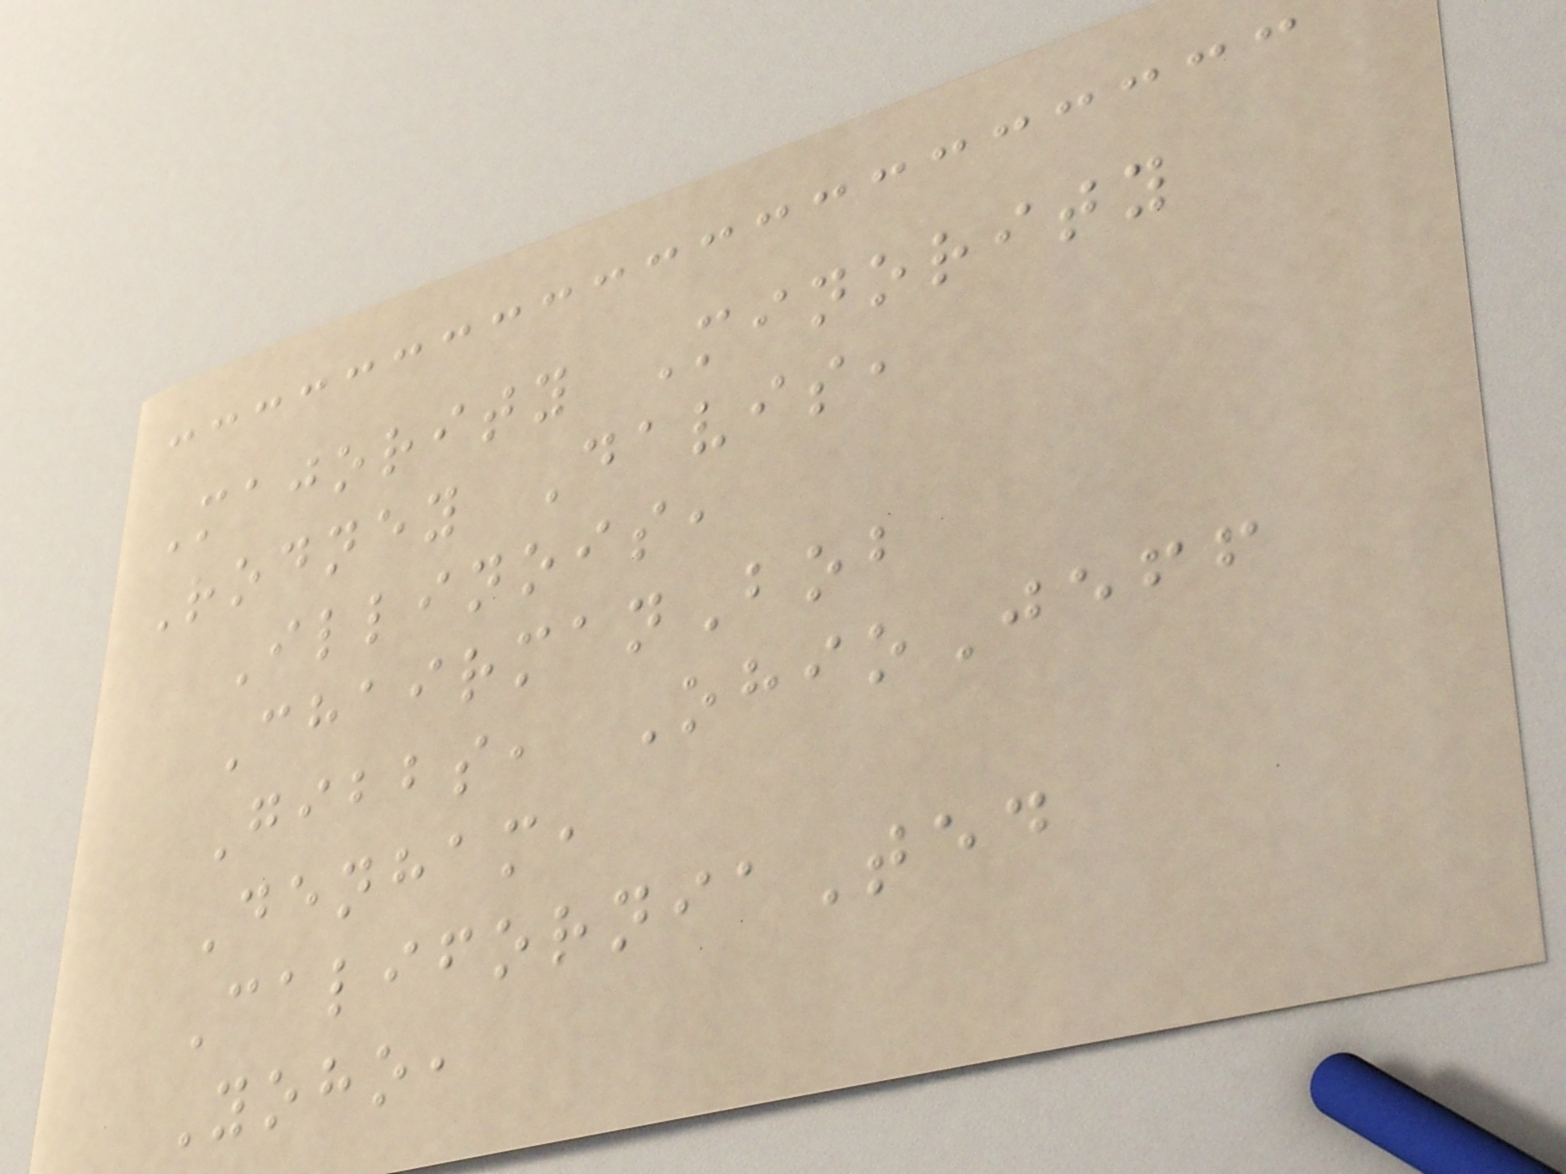Majority Minority
Rodney Davis,
Illinois,
ChairmanBob
Gibbs, OhioJeff
Denham,
CaliforniaTed
Yoho,
